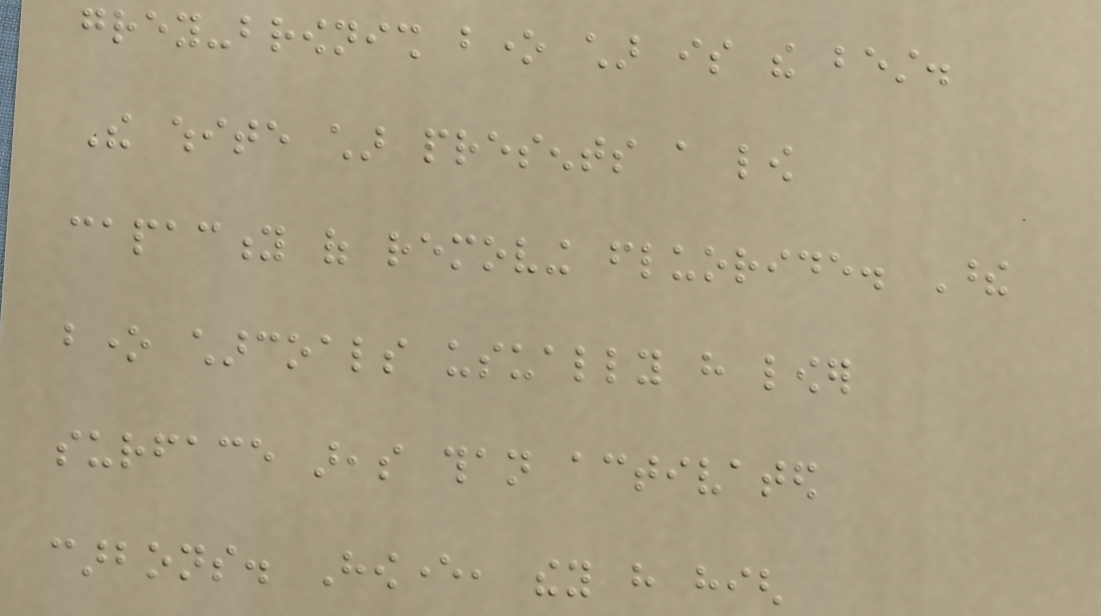grey-brownish bone char is the best.
The white char presents a low
capacity of removing fluoride. These
bone charcoals usually have lower
surface areas than activated
carbons. However, they have high
